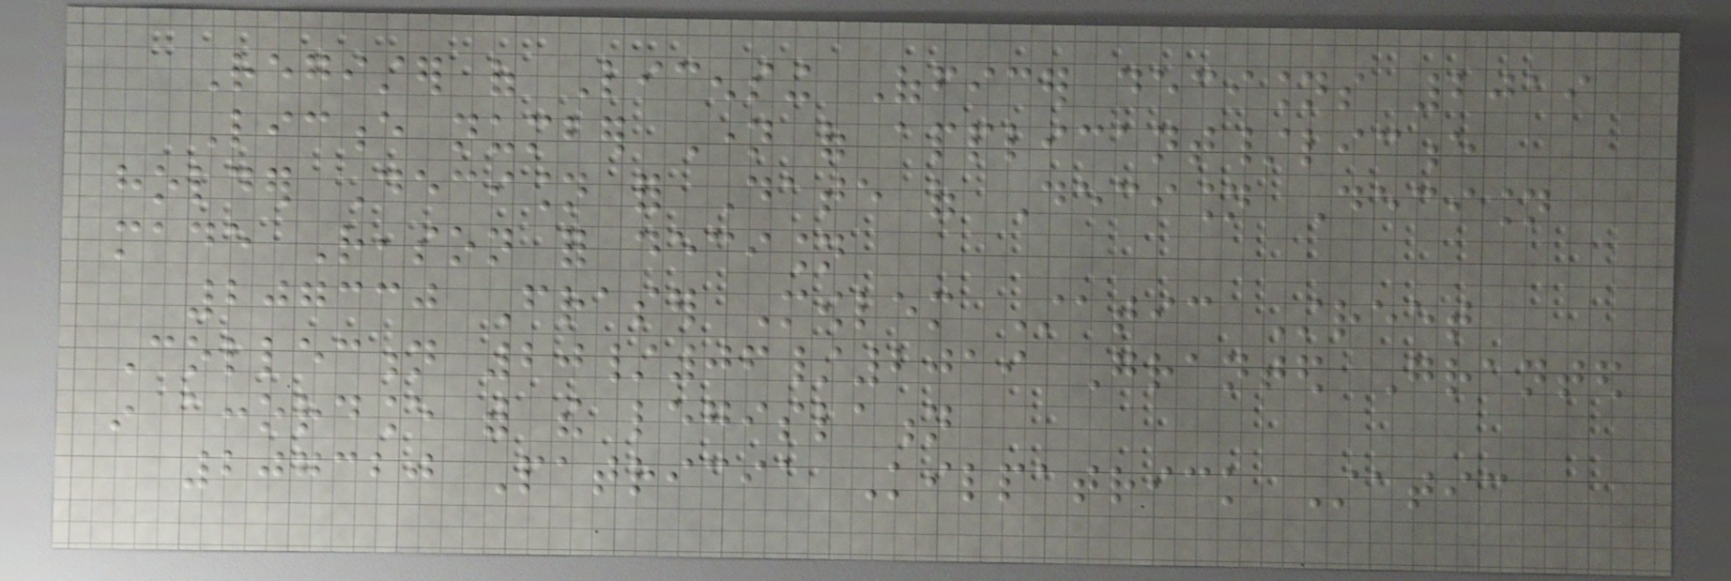Register of Licensing Officer decisions 2019
Licence number Name of applicant/licence
holder Decision for Date of Decision Decision
made Reason for decision
207330 Fraser Mowlem Static Street
Collection 20/06/2019 Granted Granted
in accordance with the legislation
207320 Patricia Kilpatrick Static
